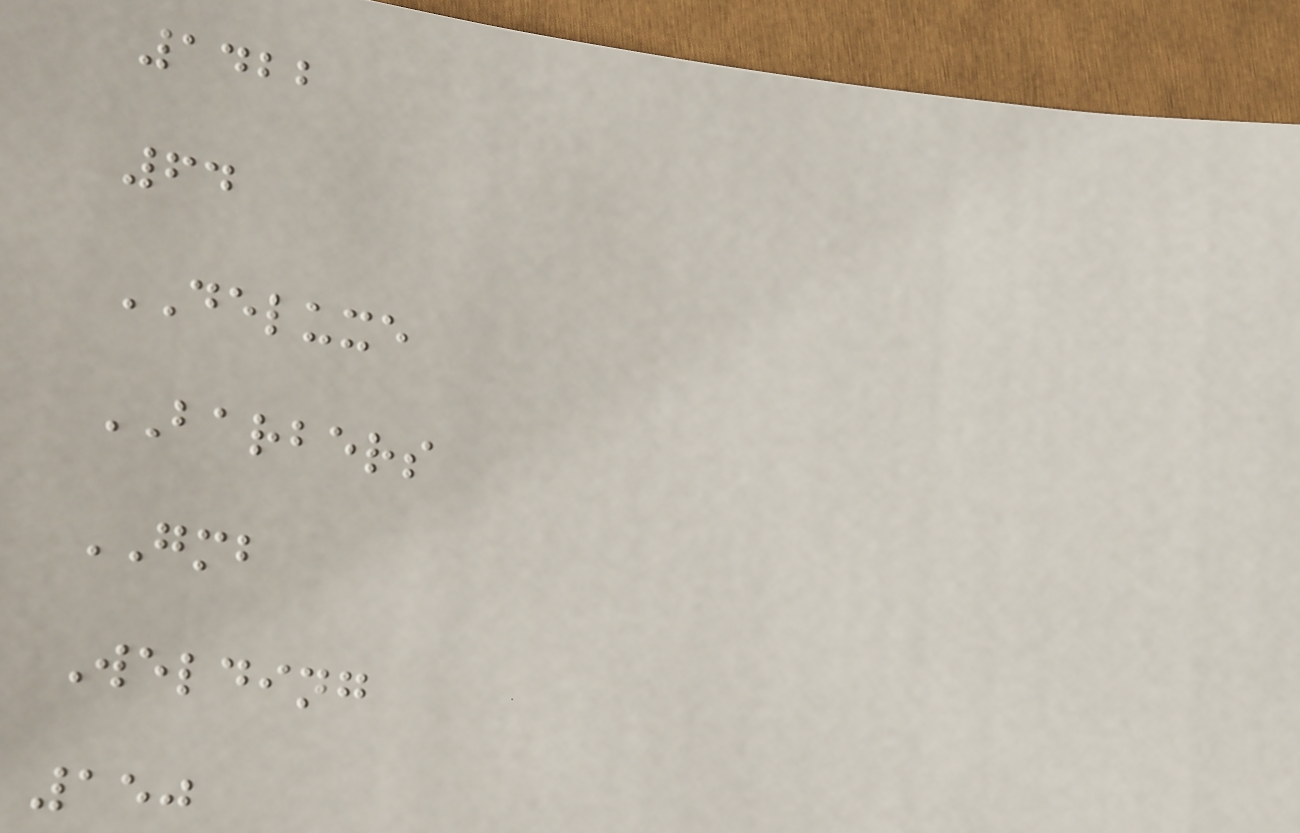1422
64
DELUXE
BARBERS
GMB
Welding
150
